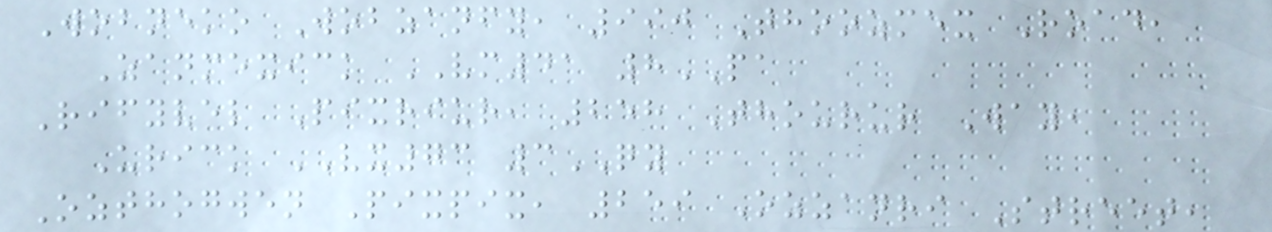Wobneko Wobzanfy, 990 Thoozmex Road,
Zanmexick VM41 8PA
Rifyvel Pixriur, 258 Thourur Way,
Urick VX73 3QY
Ozthogwen Pixpix, 259 Ozzanri Street,
